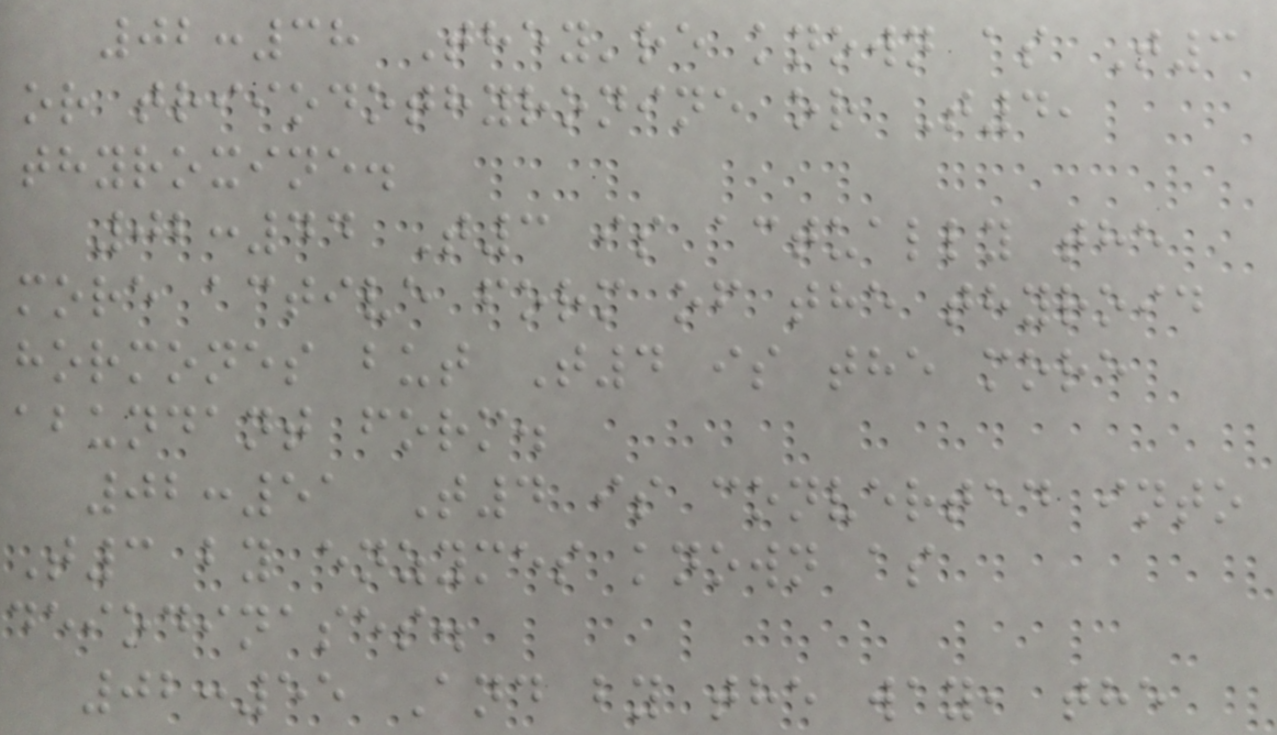02:38 They're known as T3
or triiodothyronine or T4,
thyroxine.
02:44 T3 is actually the
more active form of the thyroid
hormones but T4 is the more
abundant form.
02:51 T4 is converted into
T3 by enzymes known as
deiodinases.
02:55 And by the way, the
